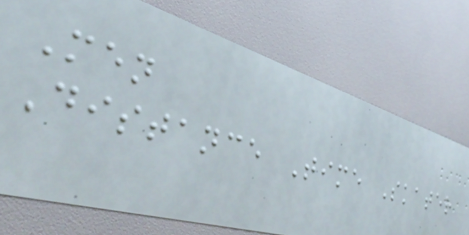Men
Distance Time Skater
